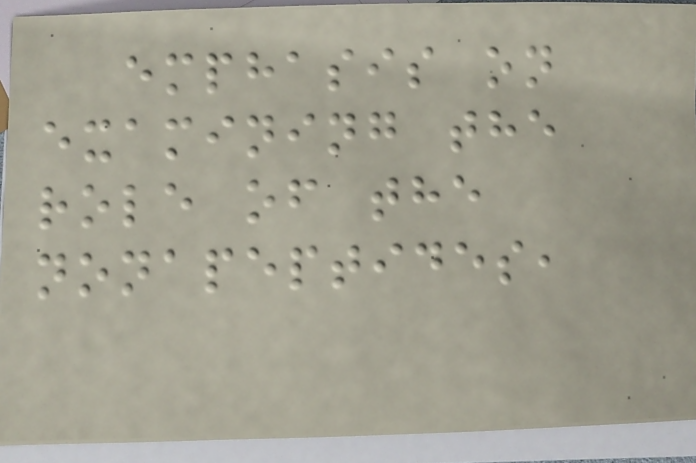emphasis on
examining the
role of the
nonapeptides,
